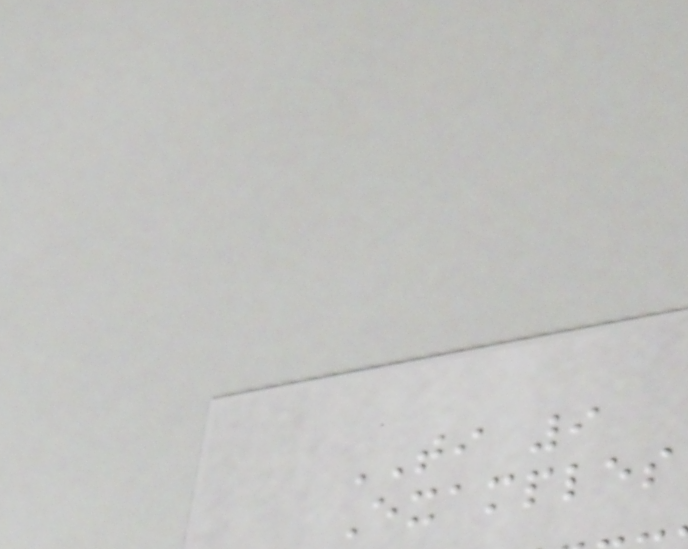TI 9
Examples
